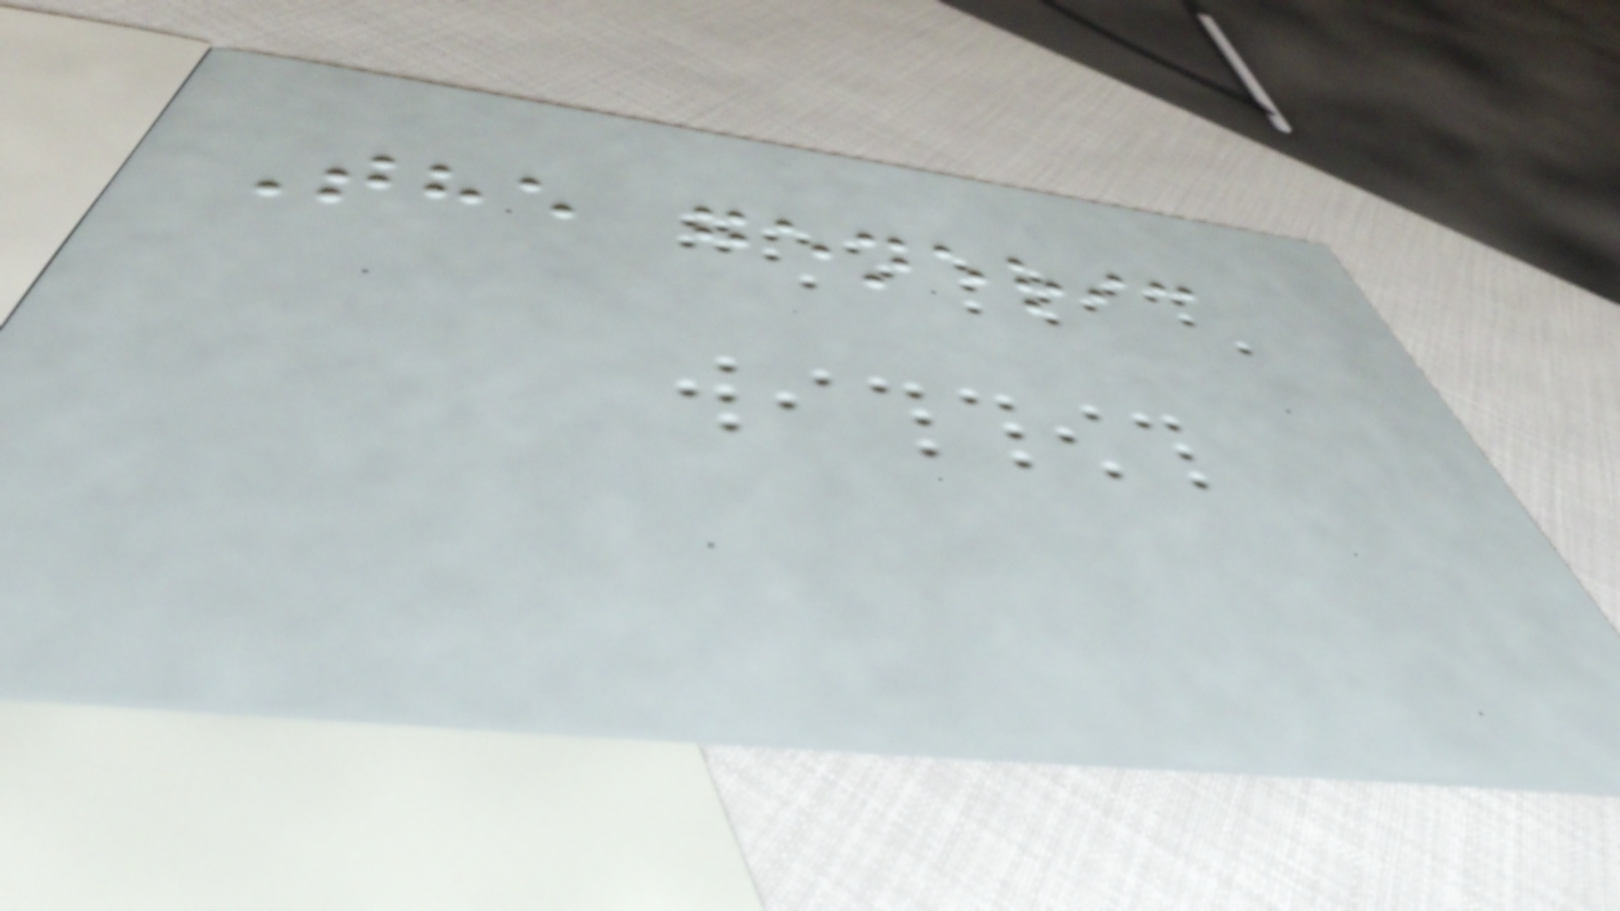The generic
